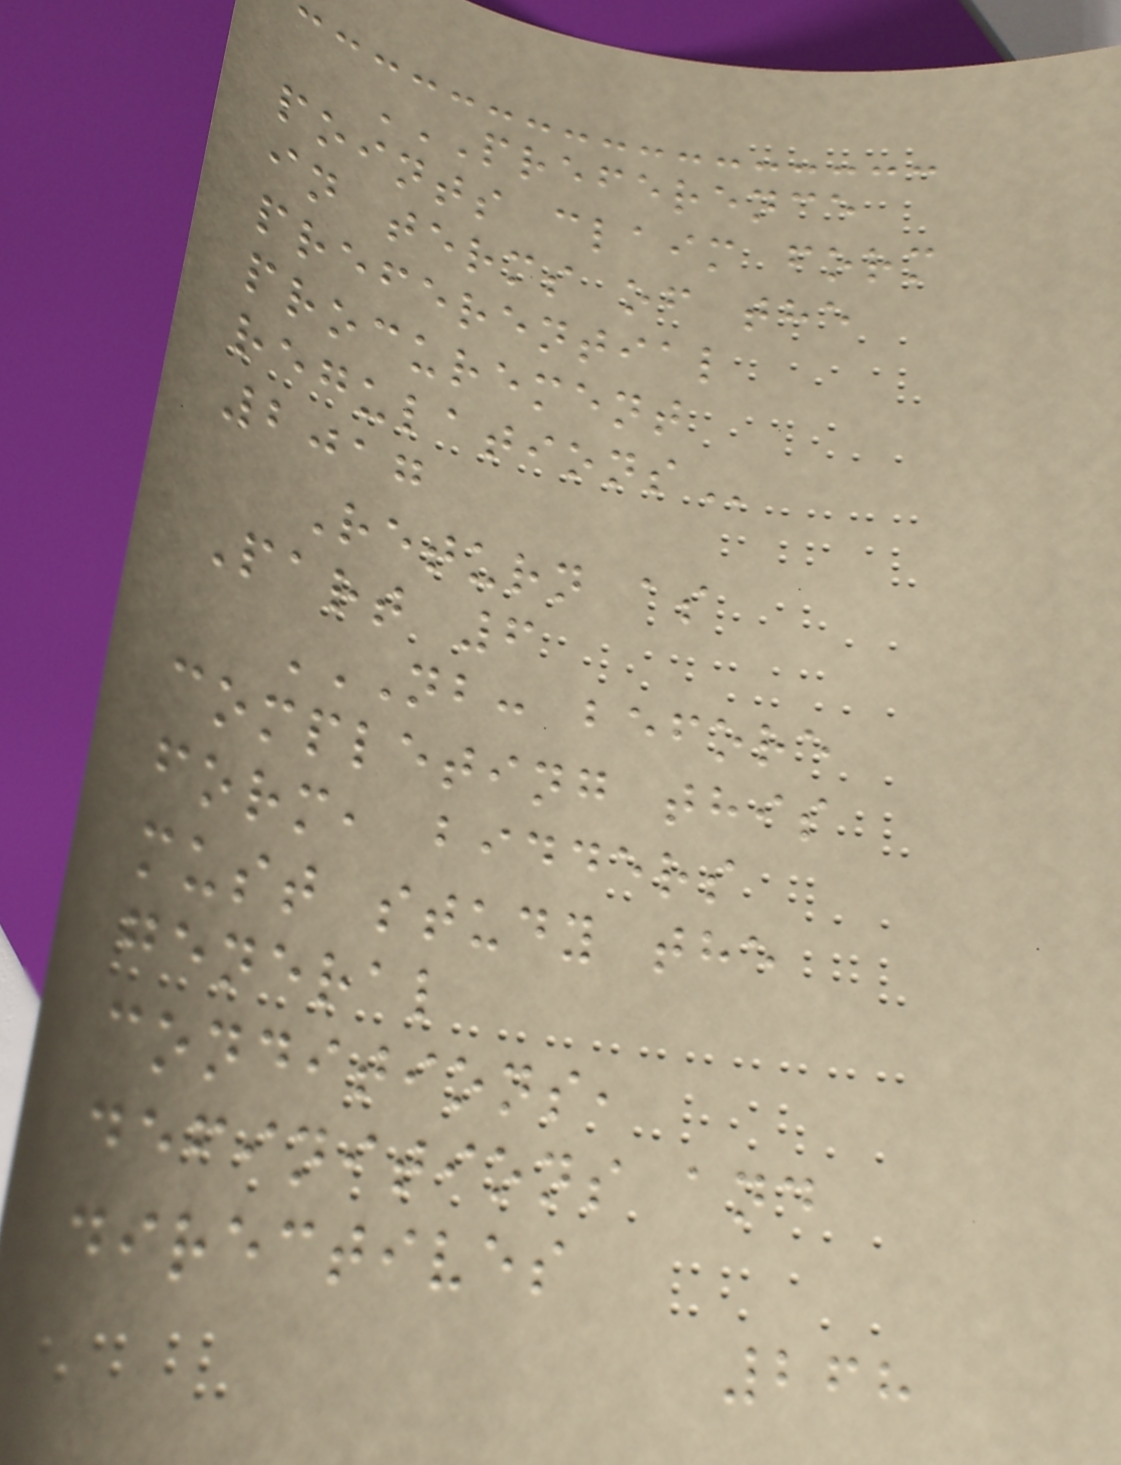PREFERENCE
POINTS CLAIM FORM
IN TERMS OF THE
PREFERENTIAL
PROCUREMENT
REGULATIONS
2017
Return as
Part 6
NB: BEFORE
COMPLETING THIS
FORM, BIDDERS
MUST STUDY THE
GENERAL
CONDITIONS,
DEFINITIONS AND
DIRECTIVES
268
